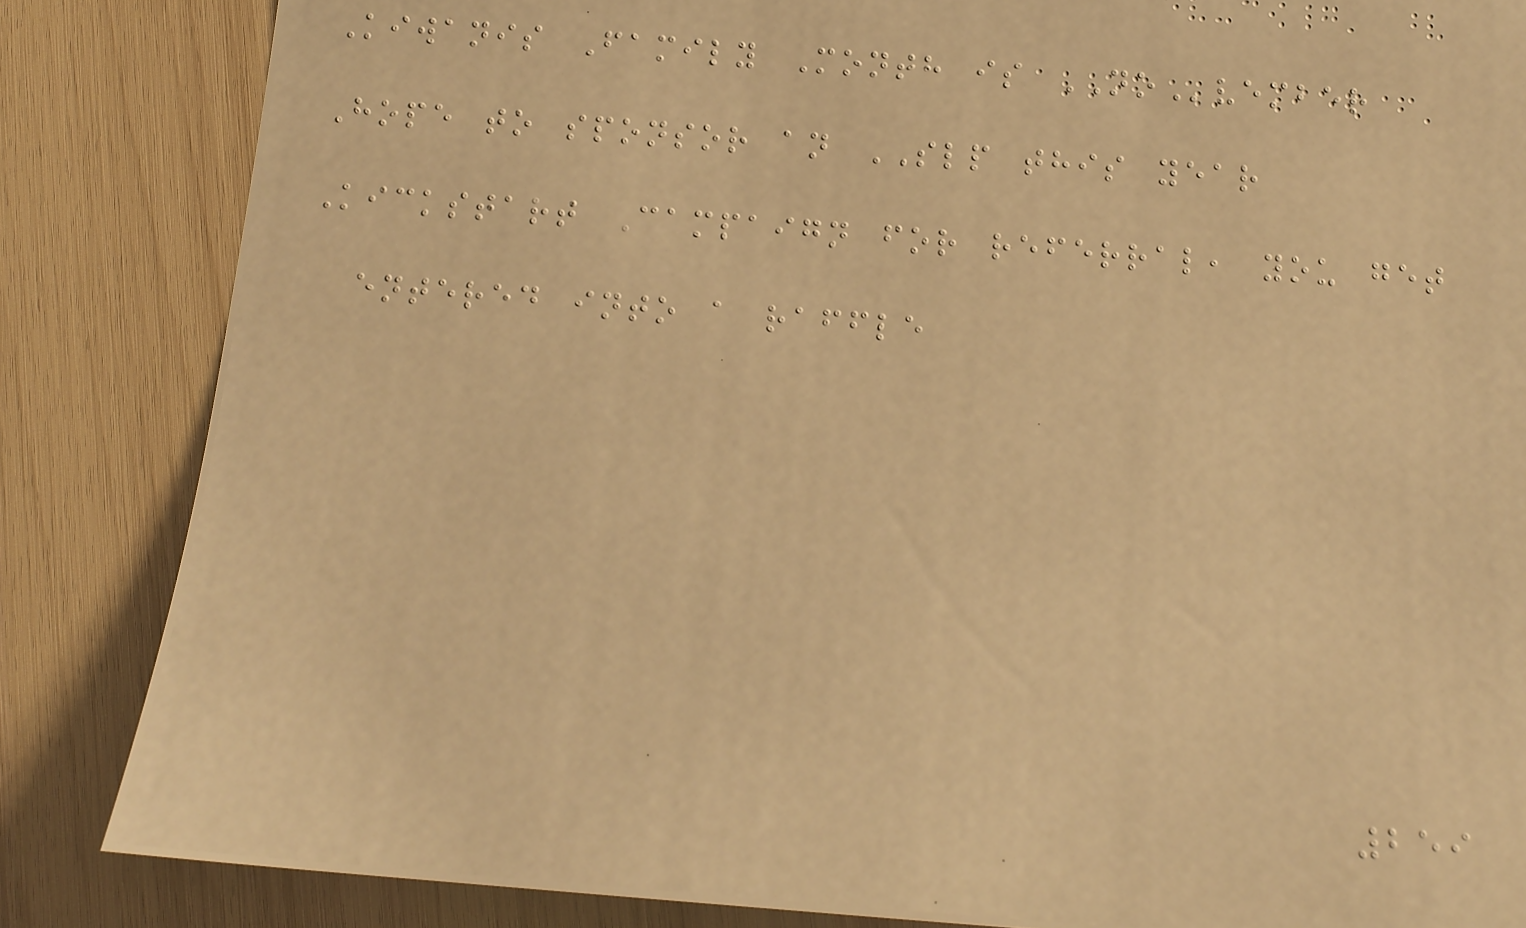Kiwanis Family Month is NOvember
Hope to sponsor an SLP this year
Kickstart Campaign for referral, you get
entered into a raffle
259
